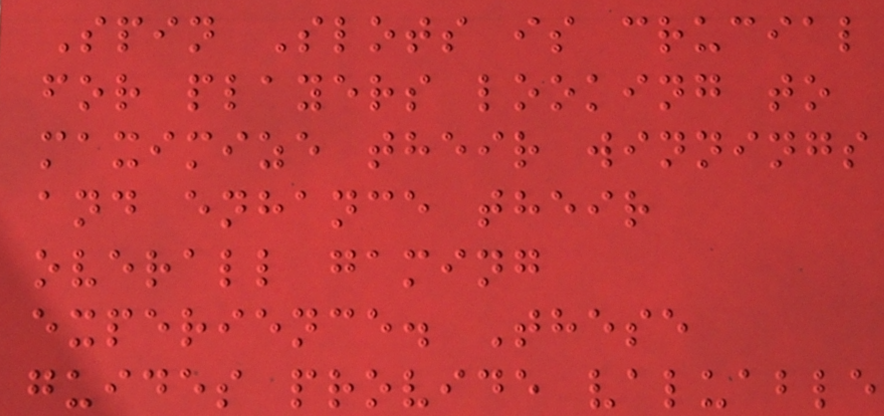Spin Slots is crucial
for players looking to
maximize their winnings
and enhance their
overall gaming
experience. These
guides provide valuable
